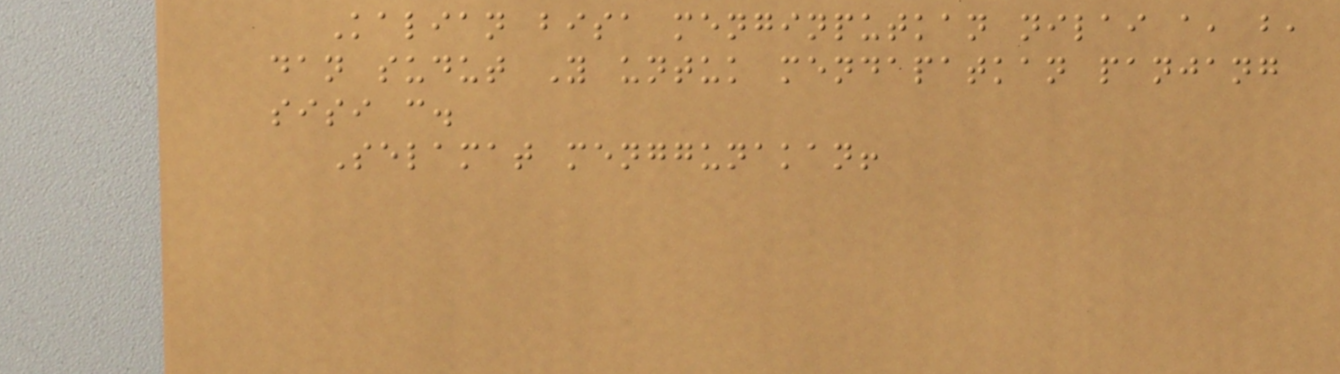Kalian bisa menginputkan nilai a, b,
dan sudut Y untuk mendapatkan panjang
sisi c.
Selamat menggunakan!
